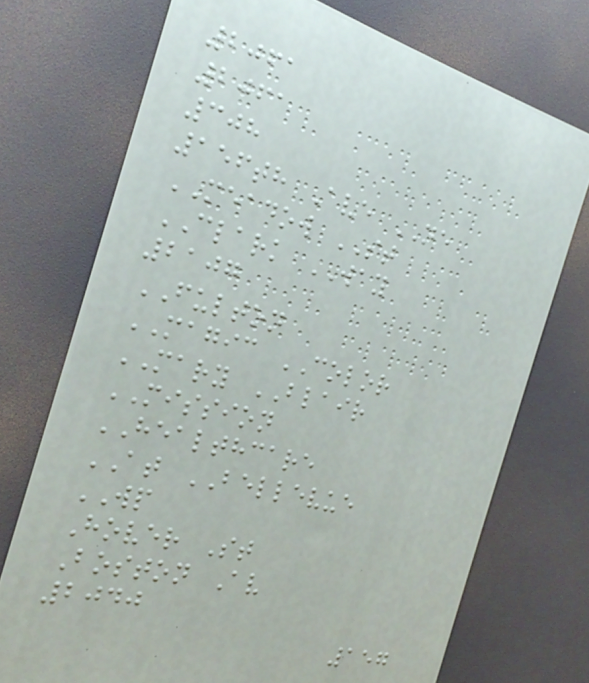2061
2061
308
156th Ave NE
MEADOW ST
CLARK WAY
2107
FULTON
MAGIC COLOR
MARY BLAIR
MISSION
HEALTHCARE
AT BELLEVUE
WP
Hover St
Boston Av
2040
157
